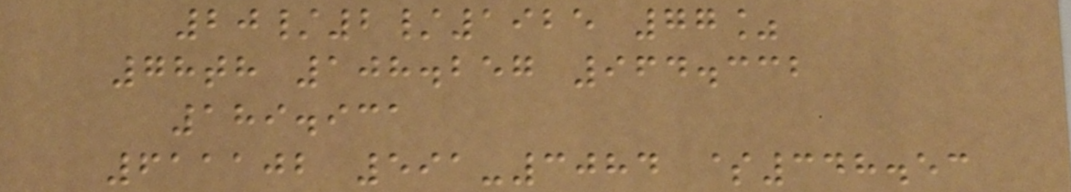20/2/1925 77%
78th 108.257 964.332
189.931
611102 591-3084 $348.53
